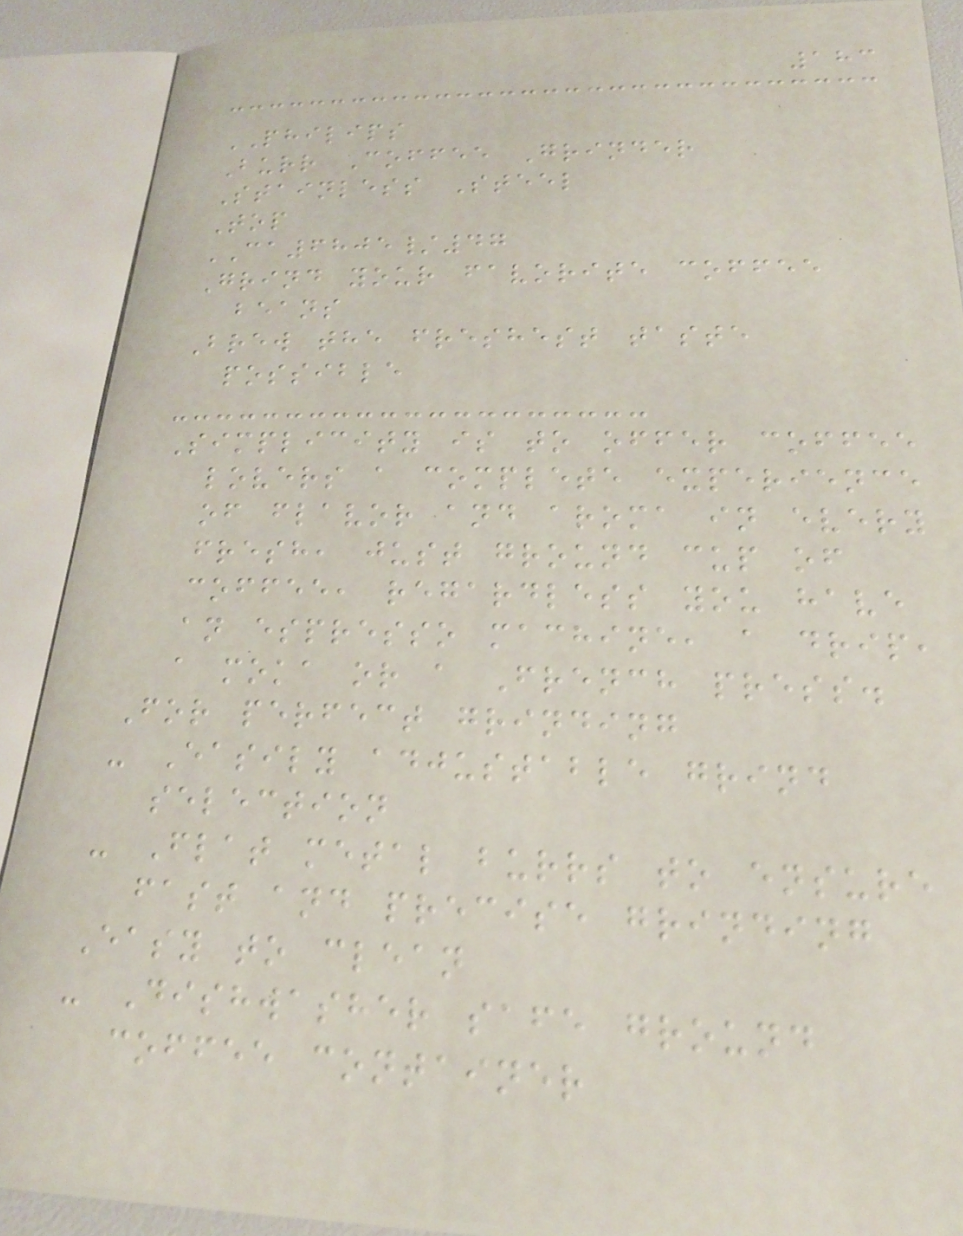183
PHILIPS
Burr Coffee Grinder
Stainless Steel
Top
CA6805/47
Grind your favorite coffee
beans
Brew the freshest taste
possible
Simplicity is to offer coffee
lovers a complete experience
of flavor and aroma in every
fresh, just ground cup of
coffee, regardless you have
an espresso machine, a drip,
a moka or a French press.
For perfect grinding
- Easily adjustable grind
selection
- Flat metal burrs to ensure
fast and precise grinding
Easy to clean
- Dishwasher safe ground
coffee container
